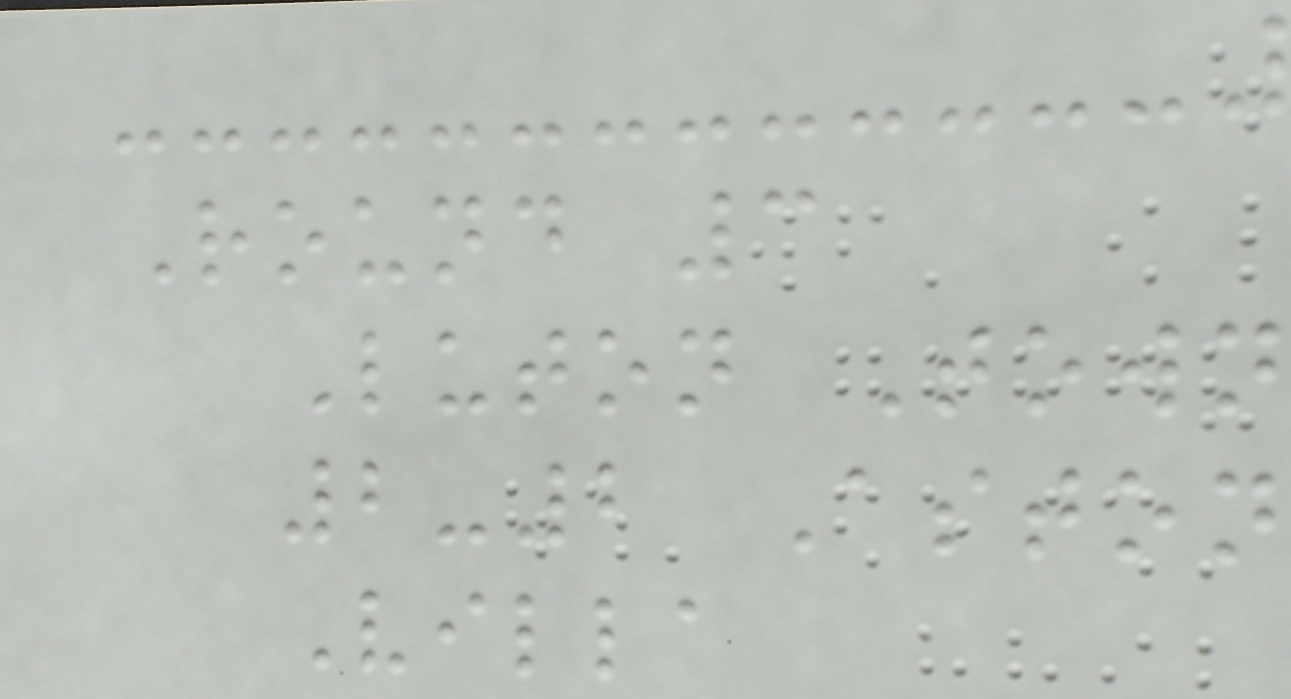Round 3
Luton Town
2-2 Aston
Villa
